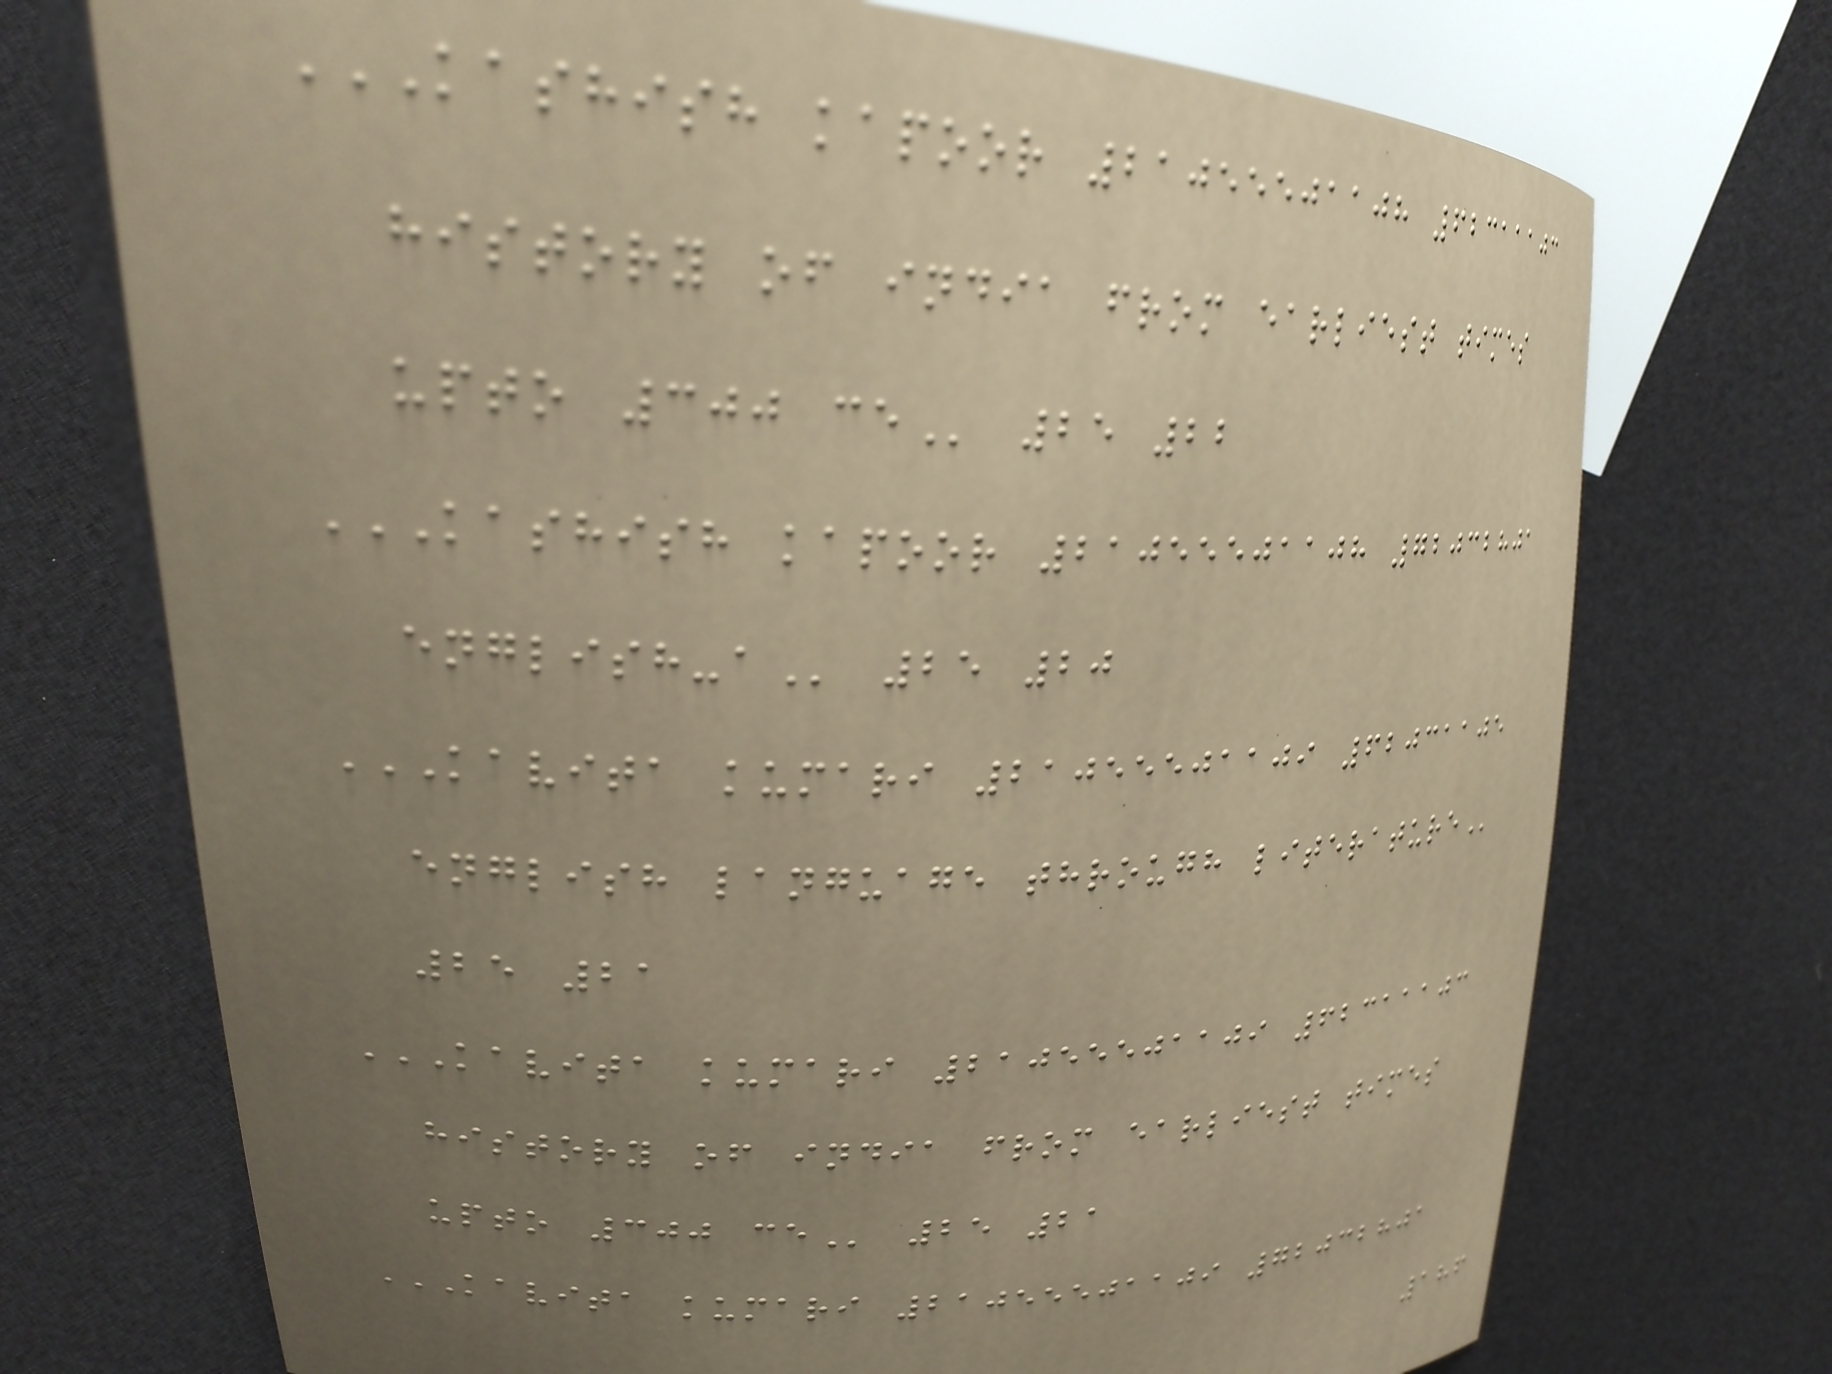KASHISH KAPOOR 21055501108 62311103
HISTORY OF INDIA FROM EARLIEST TIMES
UPTO 300 CE 25 22
KASHISH KAPOOR 21055501108 72032801
ENGLISH-A 25 20
KAVITA KUMARI 21055501109 62031105
ENGLISH LANGUAGE THROUGH LITERATURE
25 21
KAVITA KUMARI 21055501109 62311103
HISTORY OF INDIA FROM EARLIEST TIMES
UPTO 300 CE 25 21
KAVITA KUMARI 21055501109 72032801
186
